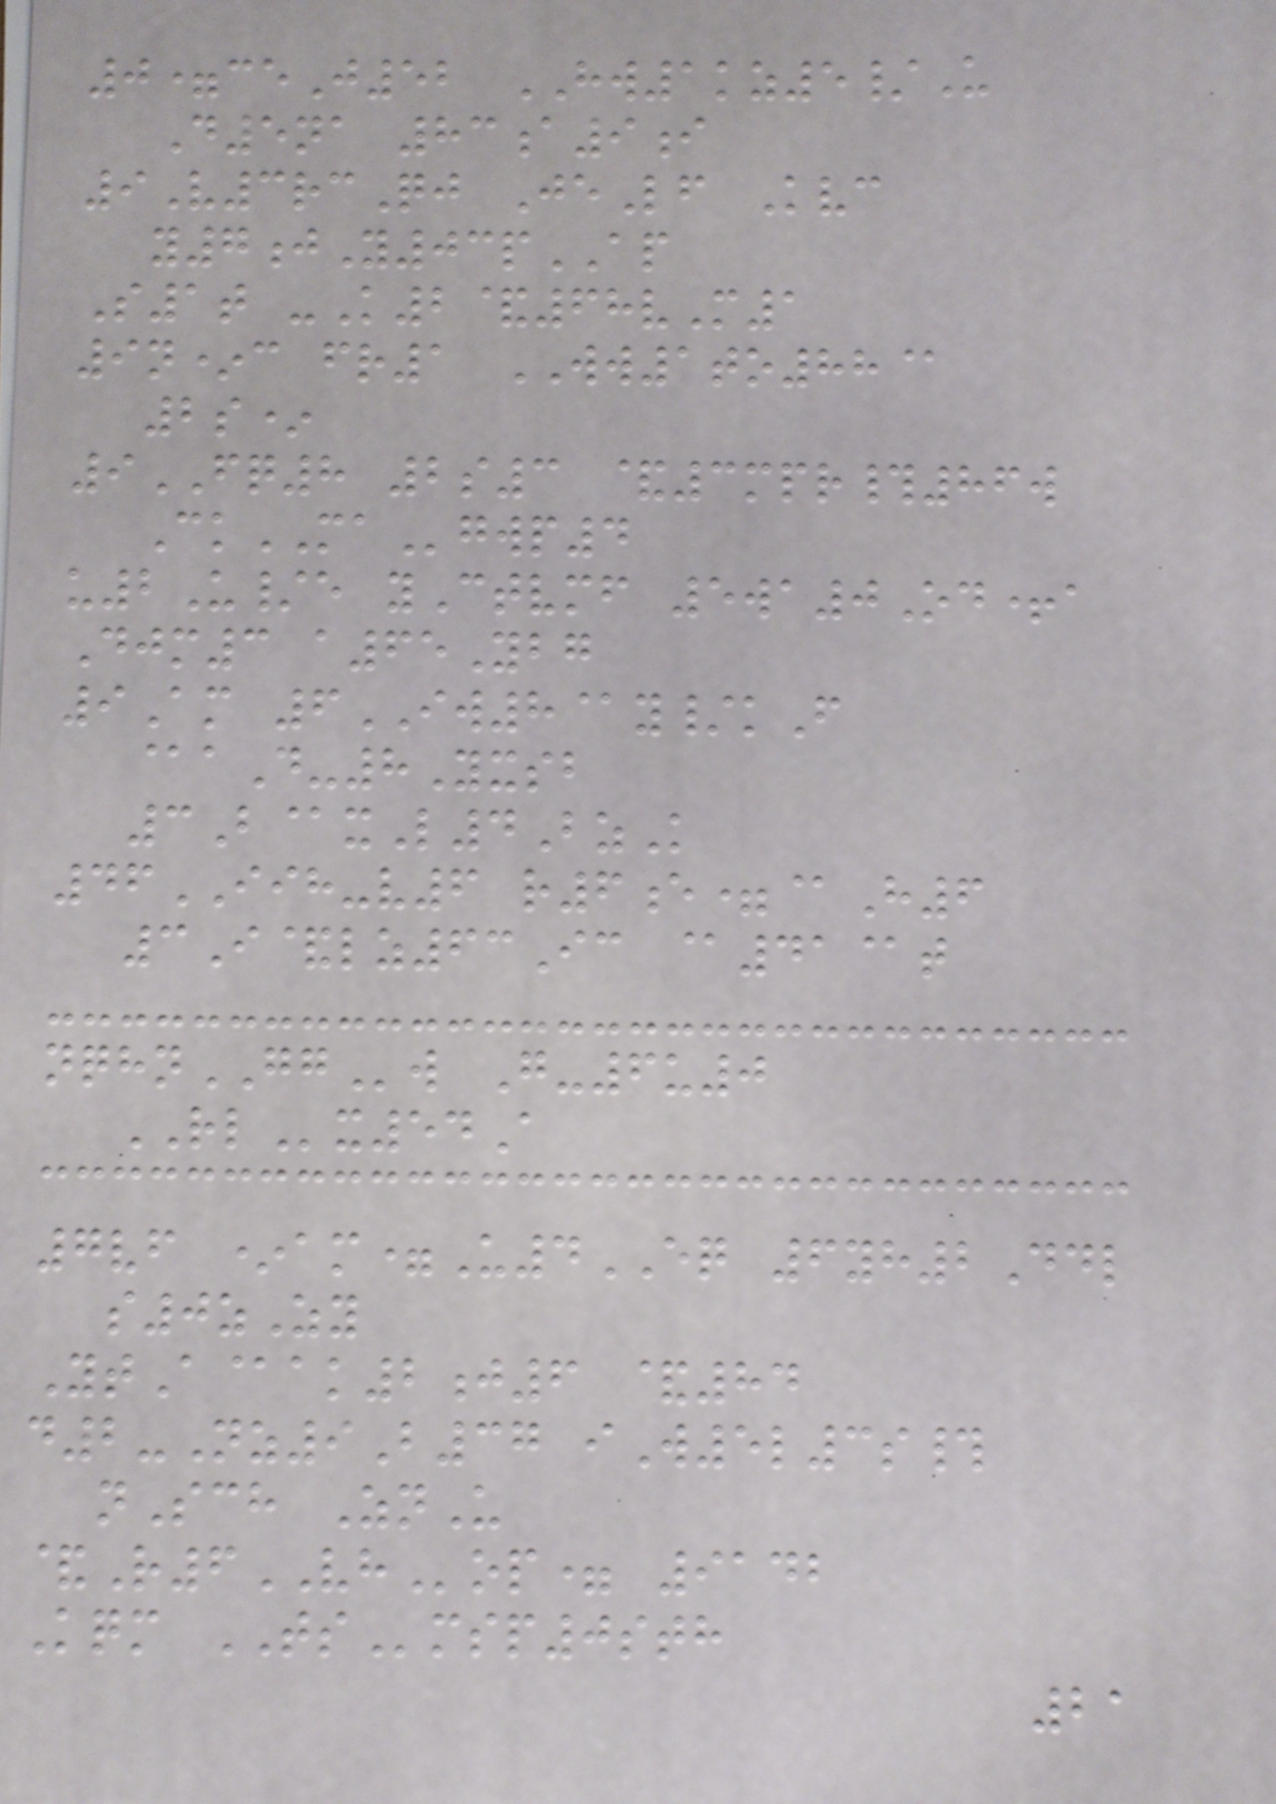0=ceJ52 HW1kz5/U
D5na 83a9i
9V3rcQj JeLf Kvc
y7jY03pAP
S1t -K2&68vM1
9n*c fr1 WW1to88@
2s*
9FQ8 2s3 &3mpr#86w
CkMAgwp4
u2U/e yCtvmf 5wa0Od+a
Djm3 a65Ybg
9Am 6IW8@y/kF
@aD-8Yxsb
3B@xL4BzK
46IIH-v6 r6e=@H6
3I&lz63Ic @41@t
nqhnGGw G-6u0
RLx54A
7vf *am=U4EQ 6yh2Ddl
s0zZy
YtA@ak2j6 &84
d2-Nz9B37 iW5l3s#
nSch ZnU
&R6VHop= 9142
Kqm TSmsp0sth
21
